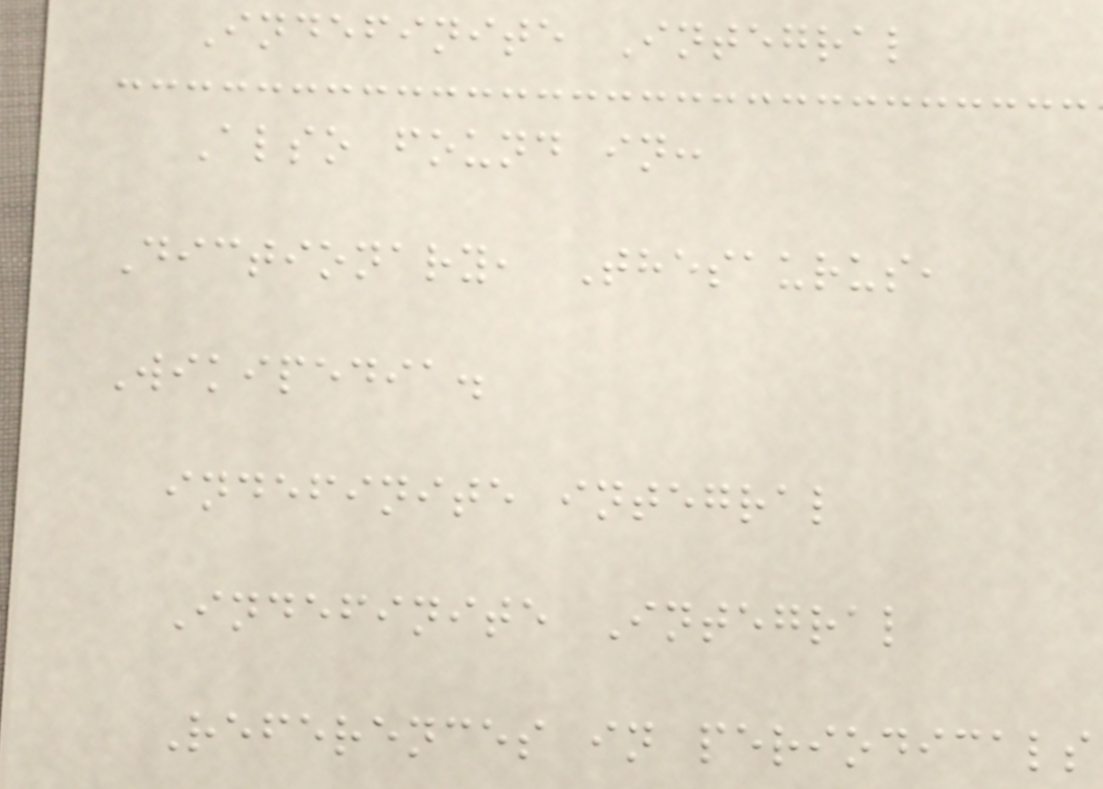Indefinite Integral
Also found in:
Dictionary, Thesaurus,
Wikipedia.
indefinite integral
Indefinite Integral
References in periodicals
